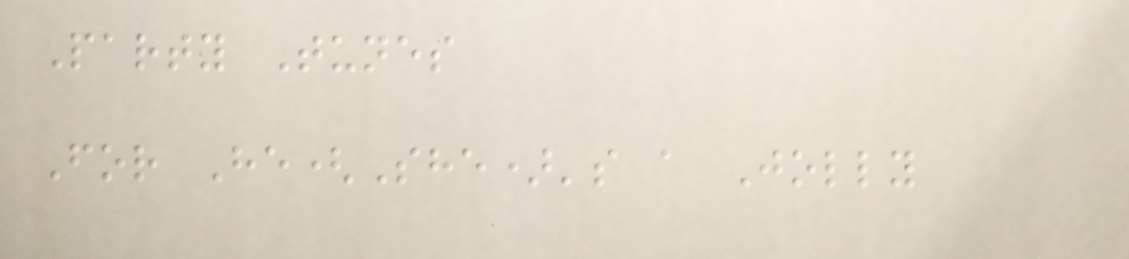Party Tunes
For He(She)'s a Jolly
